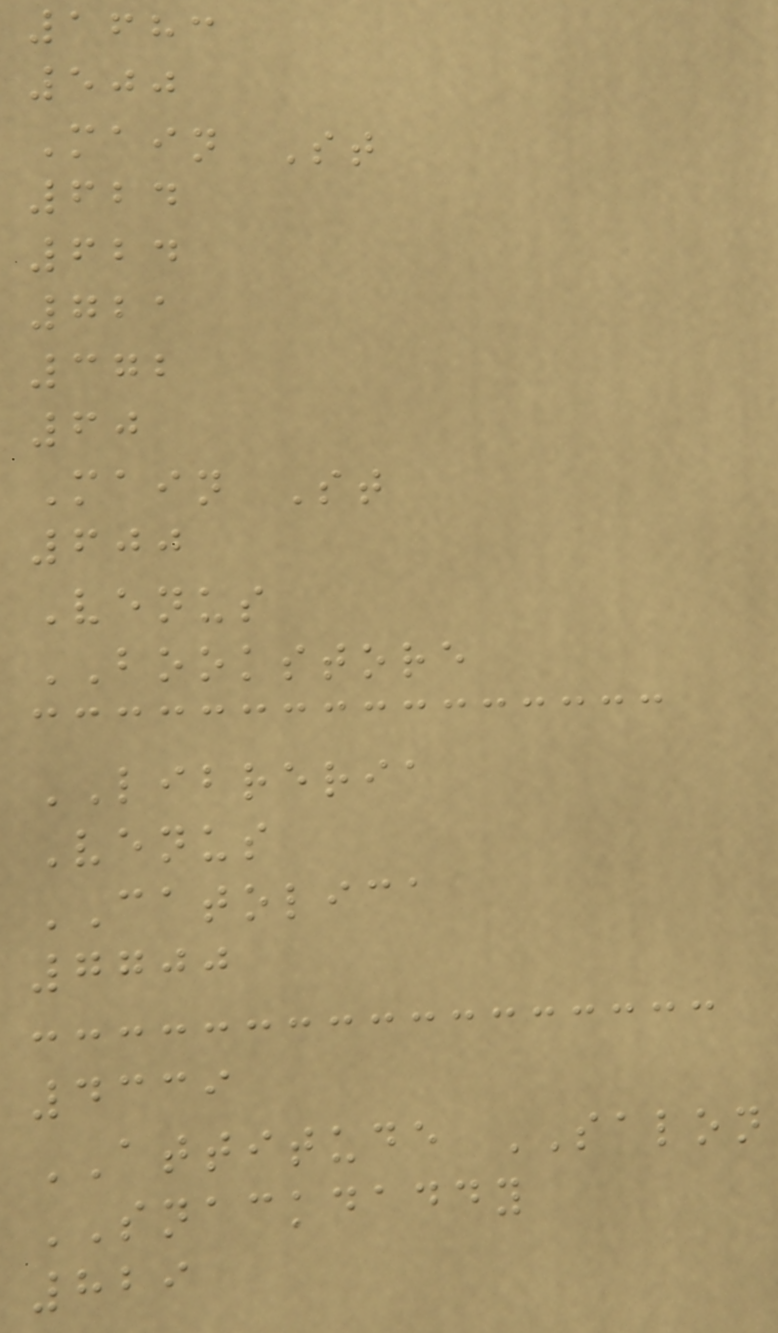1683
500
Main St
624
624
721
372
60
Main St
600
Venus
BOOKSTORE
LIBRERIA
Venus
CATOLICA
7700
4339
ATTITUDE SALON
SNACKDADDY
829
